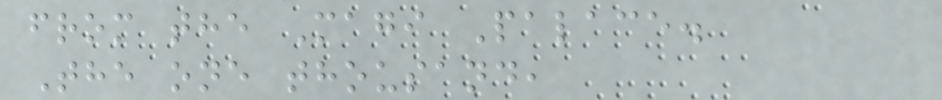from the Magi Palace.
The one thousand,
